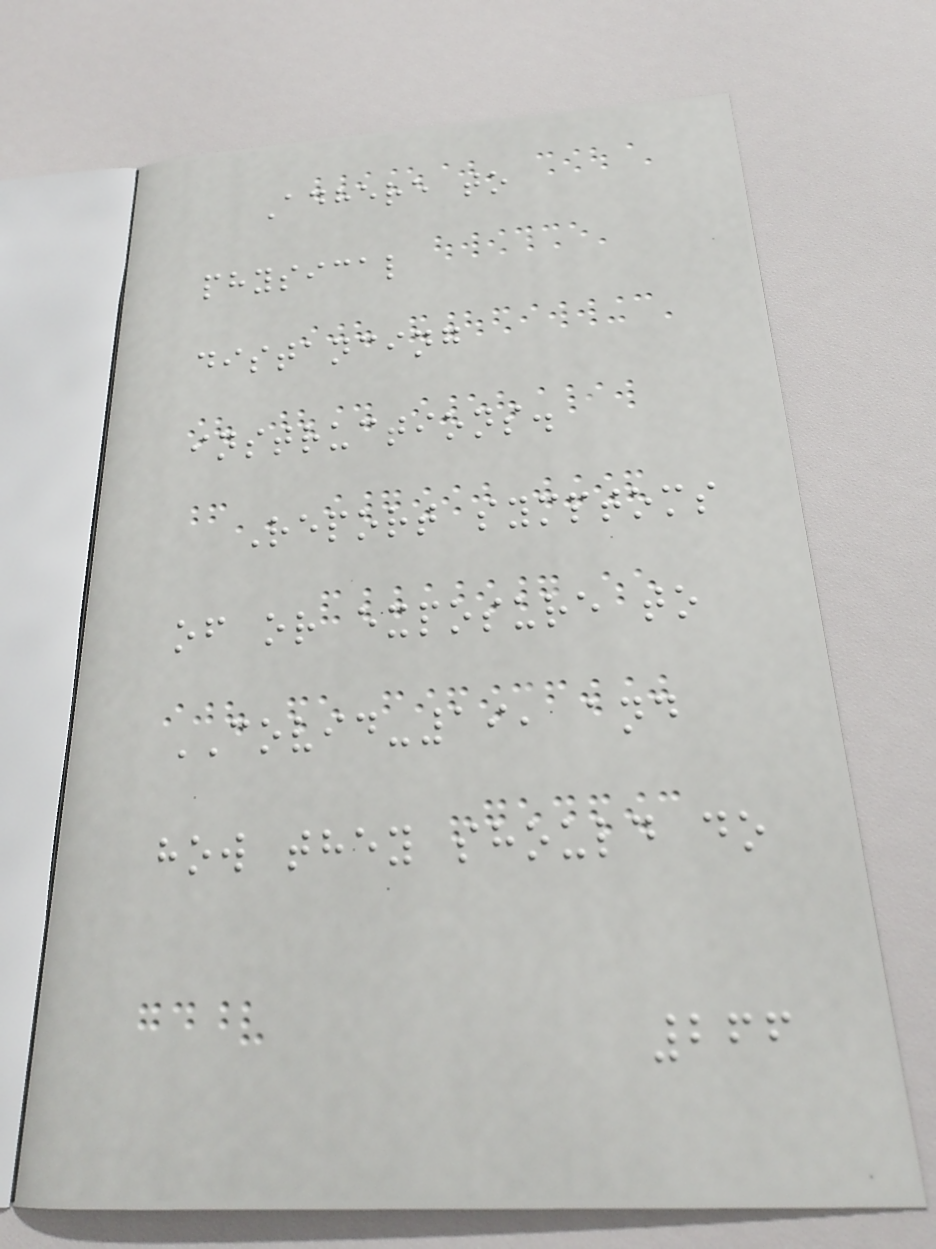Adhere to
physical
distancing
instructions.
Report symptoms
of or exposure to
COVID-19, and
how they should do
266
